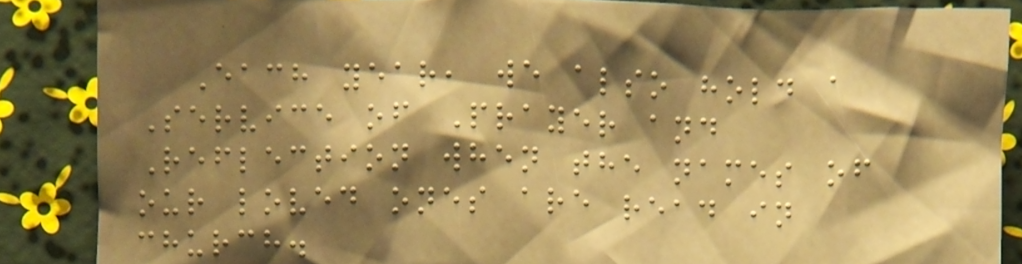Each year, we also hold a
Service of Prayer and
Reflection when the names of
our loved ones are read in
church.
